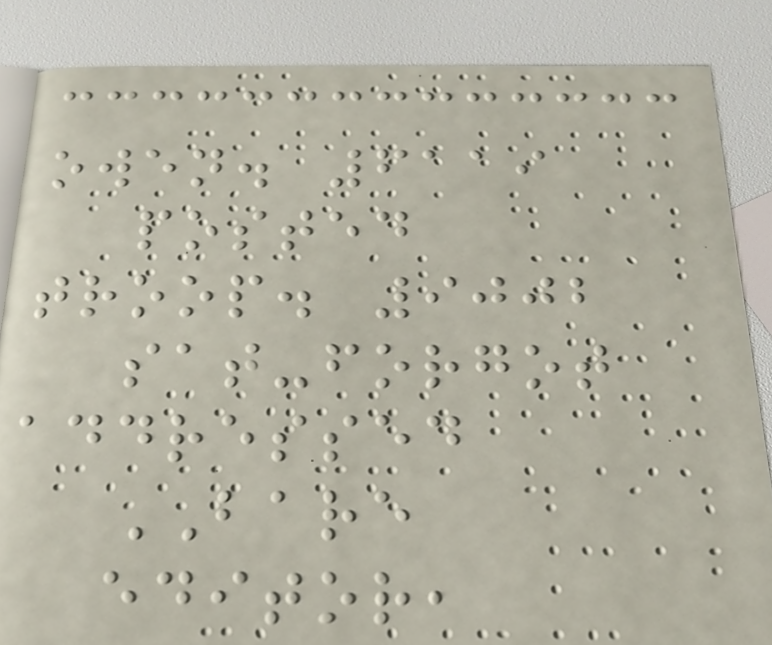owen. 6119
posted
troop. 9002
sat-forgot
addressed
BARE
editor,
